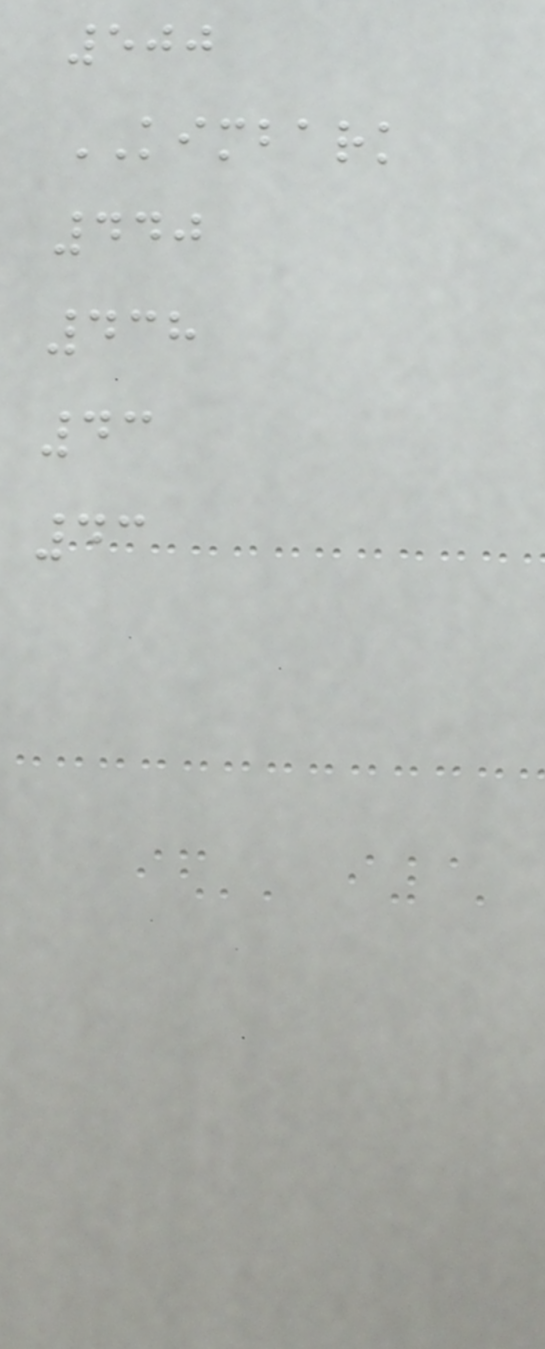500
KIMBARK
440
438
43
43
